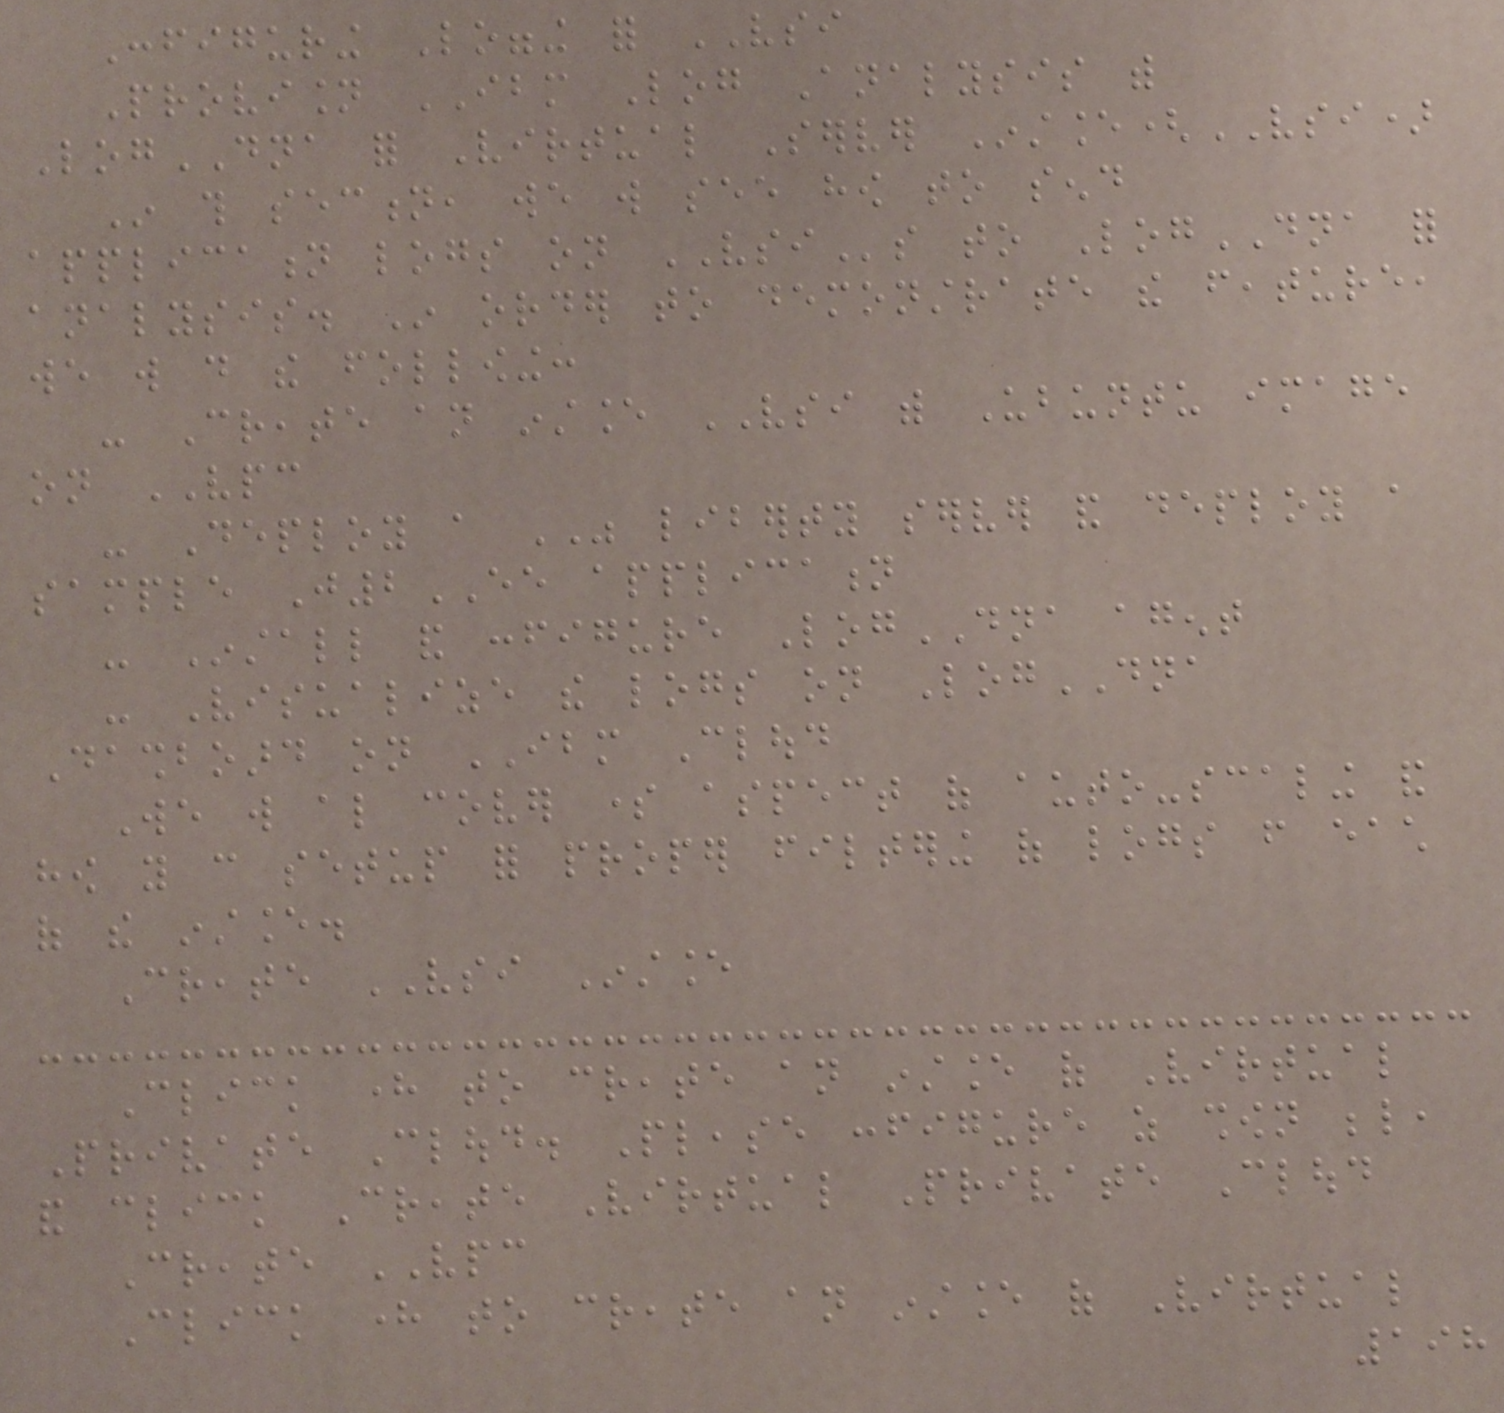Configuring Logging for VSI
Provision IBM Log Analysis with
LogDNA for Virtual Server Instance(VSI)
In this section, we will see how to send
application logs on VSIs to LogDNA for
analysis. In order to demonstrate the feature,
we will do the following:
- Create an instance VSI with Ubuntu image
on VPC
- Deploy a WAS liberty server and deploy a
sample J2EE application
- Install and configure LogDNA agent
- Visualize the logs on LogDNA
Dashboard on IBM Cloud
We will also cover some aspect of auto-scaling and
how you can setup for proper filtering of logs from each
of the instance.
Create VSI Instance
Click here to create an instance of Virtual
Private Cloud. Please configure as shown below,
and click Create Virtual Private Cloud
Create VPC
Click here to create an instance of Virtual
198
